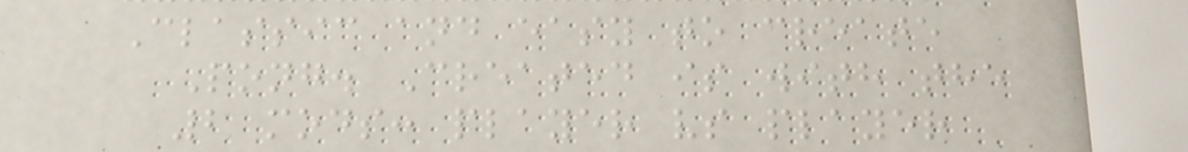Classic and easy to create
Pong. Created is with the
2 mods: player vs player
